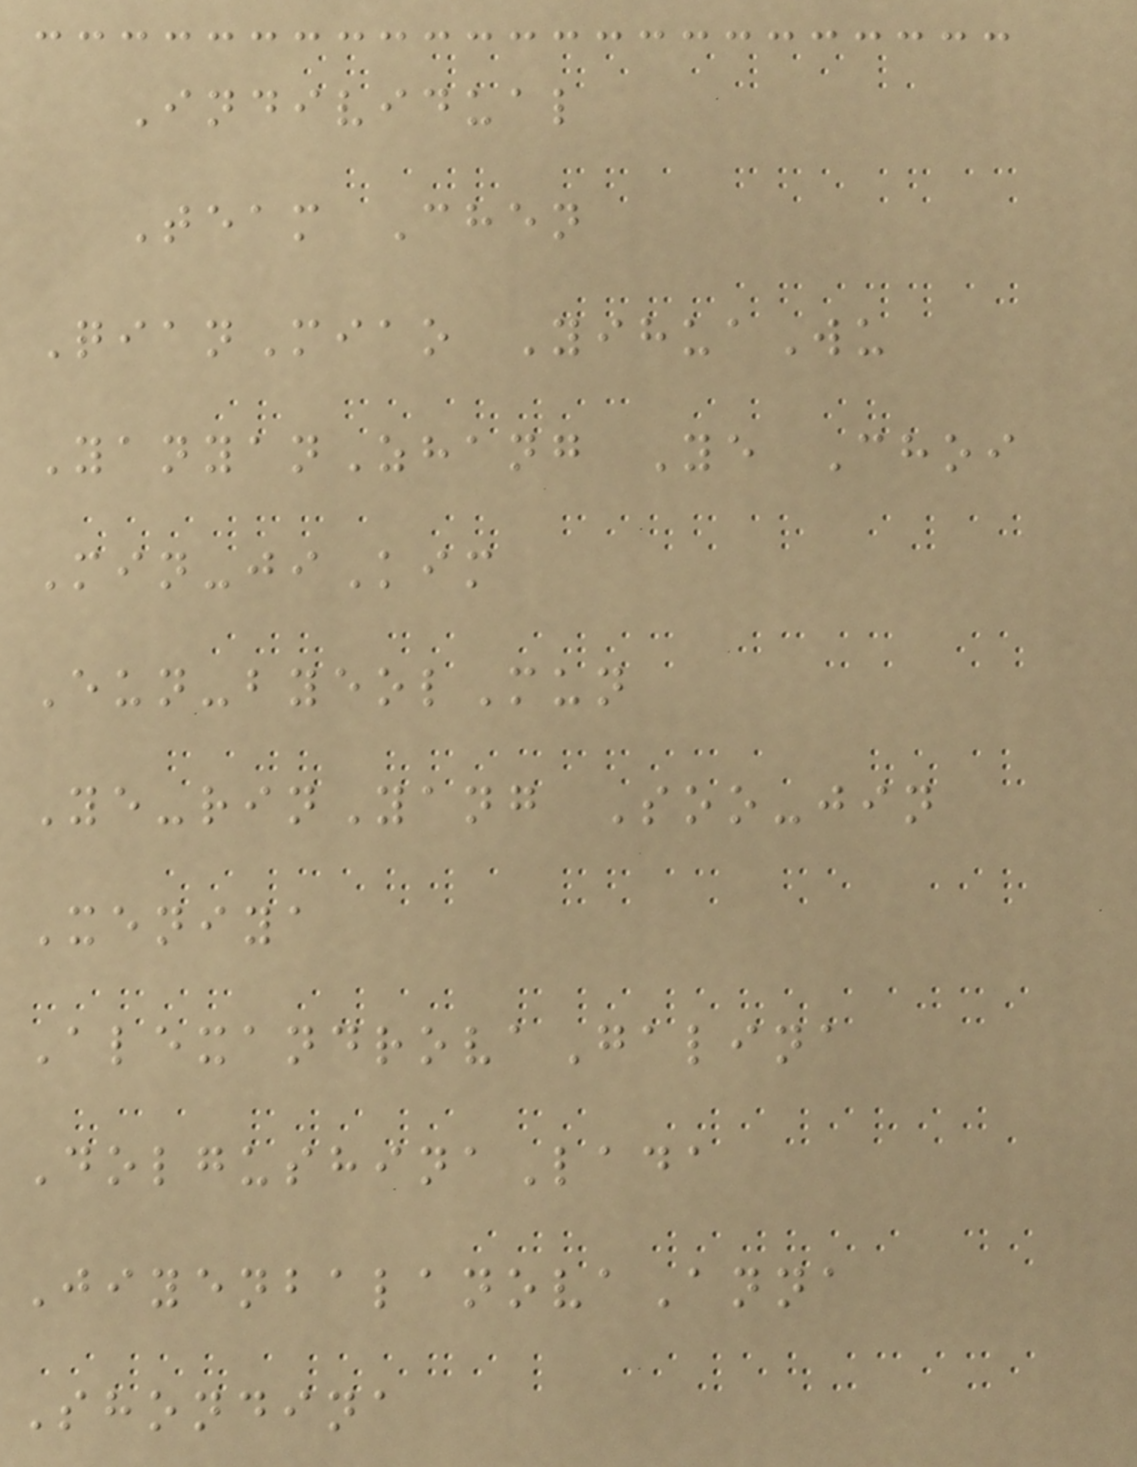Individual
Team Chen
QianMiao YihuaWu
YanyanZhang Ye Choi
Min-jiKim
Eun-byeolMun
Ye-rinYang Soo-jin
Xeniya
AlexandrovaGalina
DolgushinaLada
JiyenbalanovaAnna
Shondina
